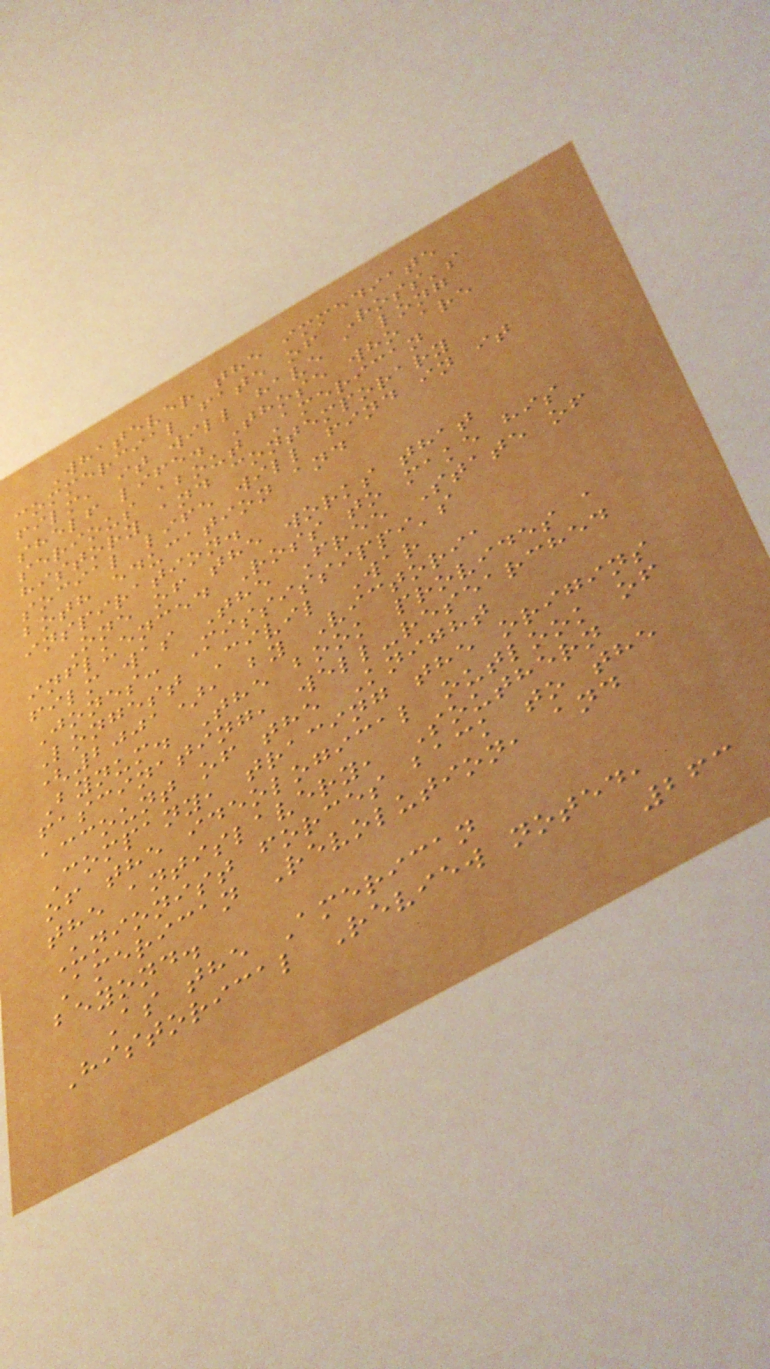Whatever the immediate
commercial fate of Ross's
film, it will have a long
shelf life. Those who are
serious about American
history and contemporary
social life will find in it
both education and
inspiration.
One of the works that
influenced Ross to make his
film was The Free State of
Jones: Mississippi's
Longest Civil War
(2001), by Victoria
Bynum. The book provides a
fascinating, well-researched
account of the Knight
Company, tracing the origins
of the ideological outlook of
the antislavery, Southern
Unionist forces back to the
American Revolution, and
beyond.
As the American
Historical Review noted,
263
